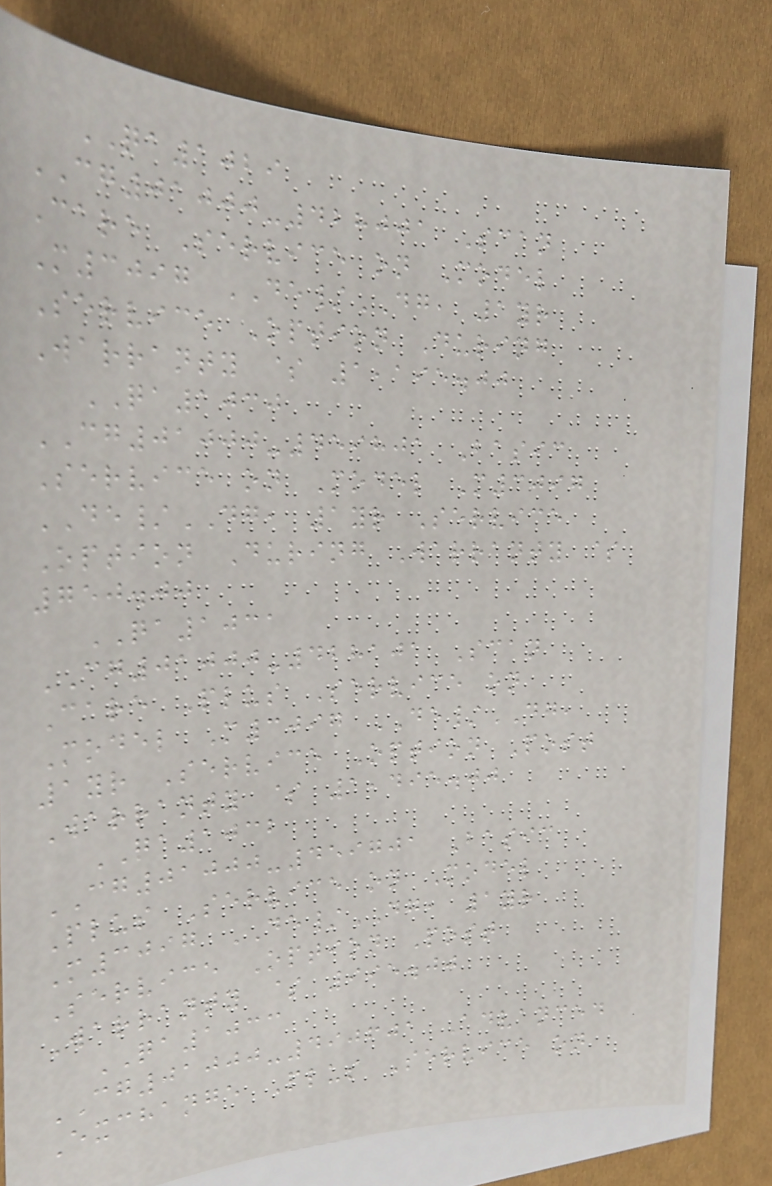QA1029
CG01000-428001 Scan
Care Service on Model
M3097 DE/DG, 1yr
Service Option During
Warranty $ 1,195.00
QA1030
CG01000-459801 Basic
Service on Model M3097
DE/DG, 1yr Service
Option During Warranty $
750.00
QA1031
CG01000-428101 Scan
Care Plus Service on
Model M3097 DE/DG,
1yr Service Option Post
Warranty $ 1,495.00
QA1032
CG01000-459701 Basic
Plus Service on Model
M3097 DE/DG, 1yr
Service Option Post
Warranty $ 995.00
QA1033
CG01000-490601 Advanced
Exchange Plus Service on
